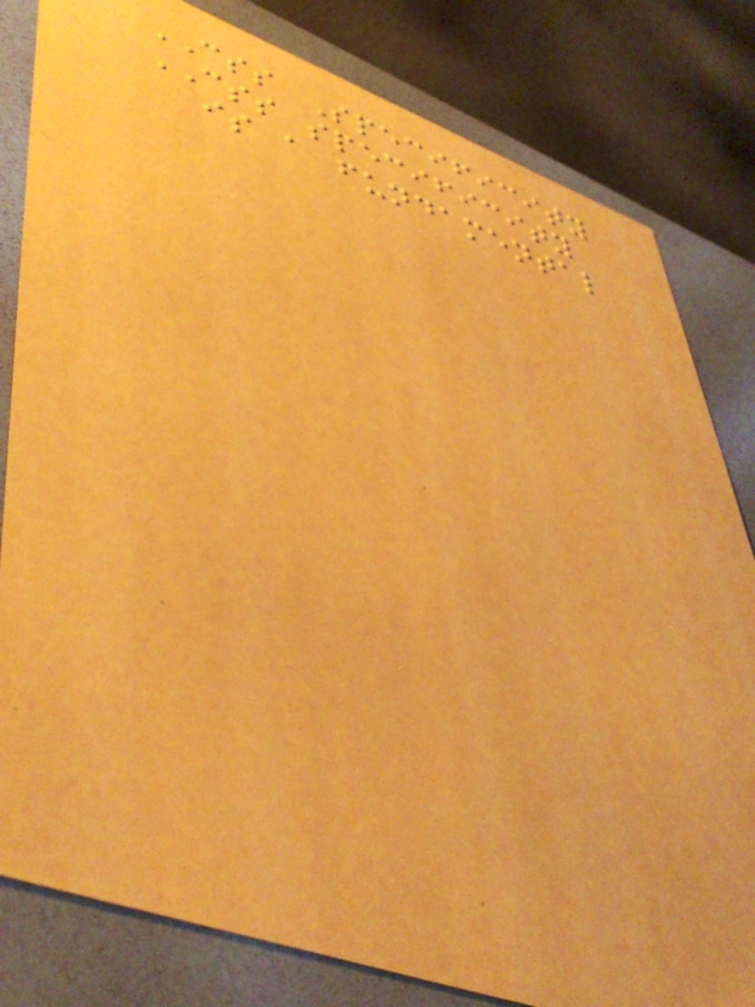CSS Specificity
CSS specificity
is a fundamental
